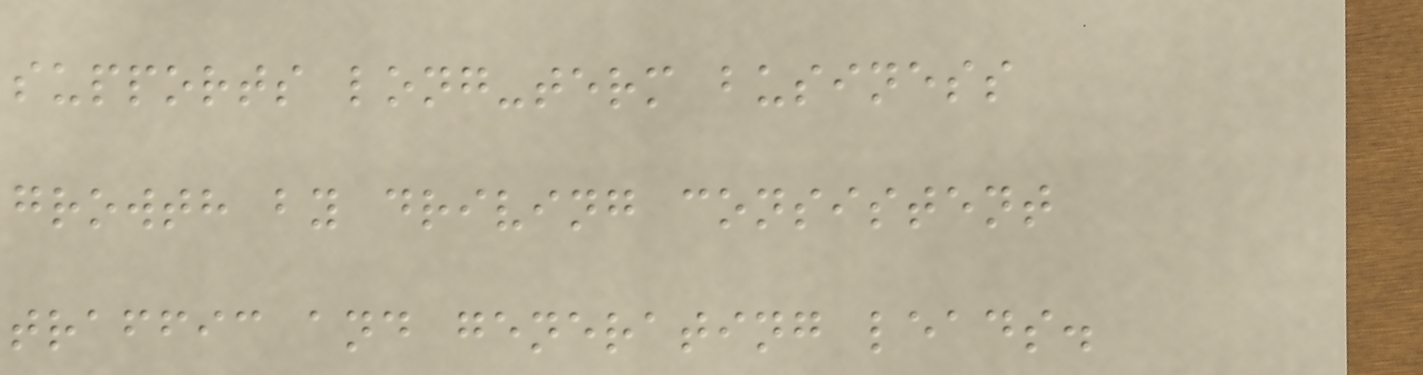supports long-term business
growth by driving consistent
traffic and generating leads.
